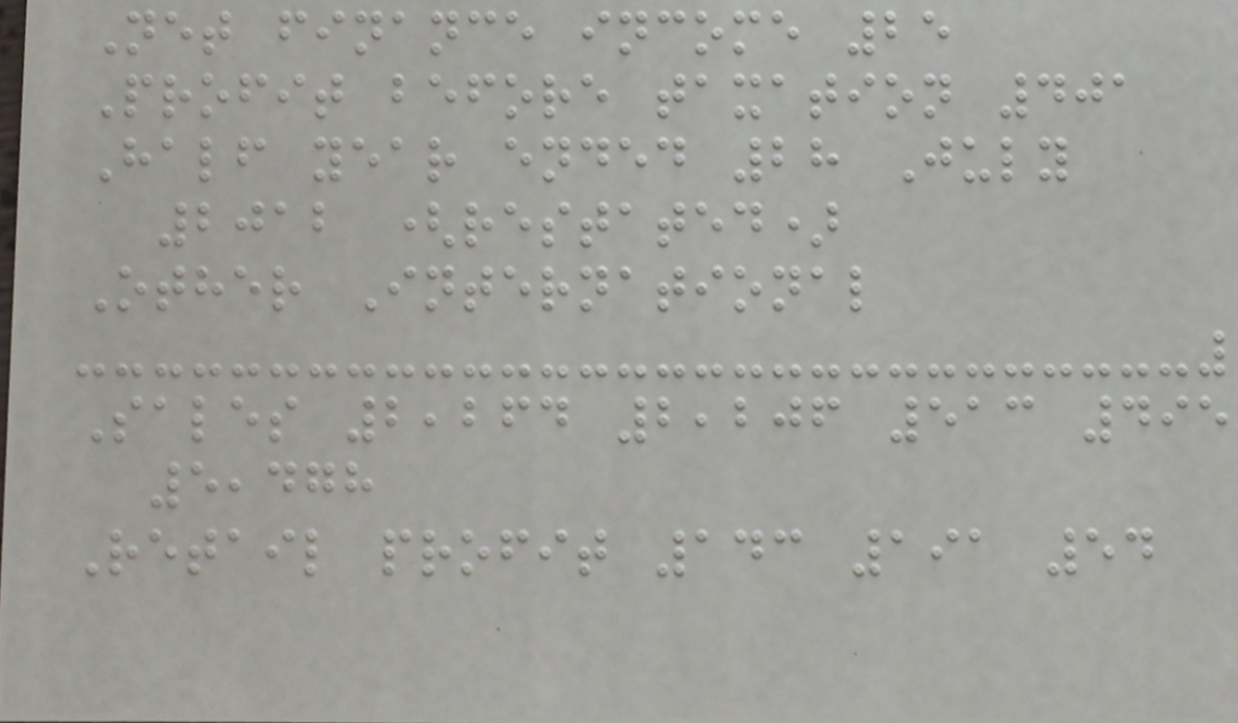Net finance income 25
Profit before taxation 401
Half year ended 28 July
2012 (restated)
Other International
Sales 2,264 2,206 513 495
5,478
Retail profit 143 191 54
